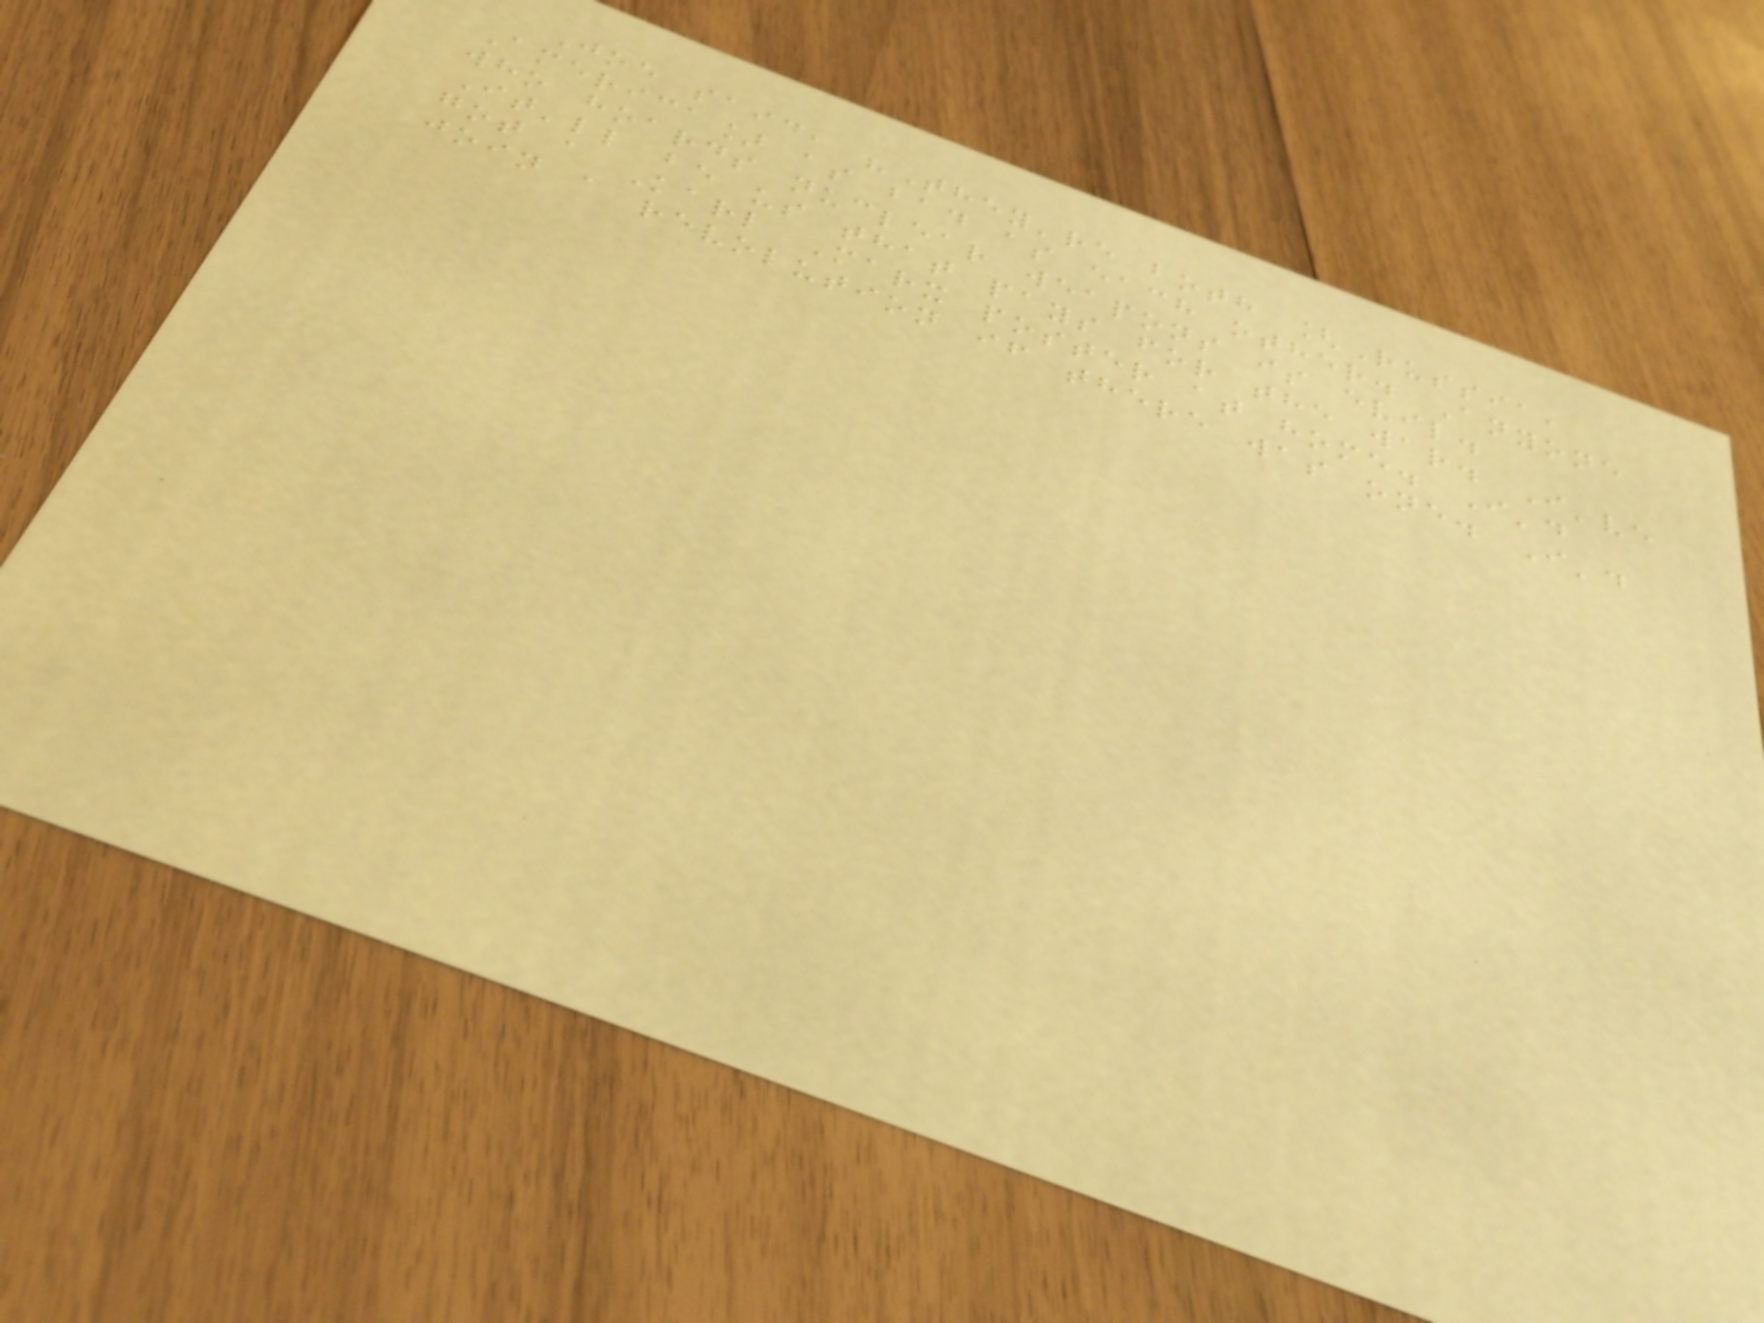Joe said, "They're both [Russia,
America] as bad as each other. Anyone
who hoards nuclear weapons is evil.
It'll be us that pays for the war. I've
got a Karl Marx poster at home. I'd
join a revolution if there was one. I'd
